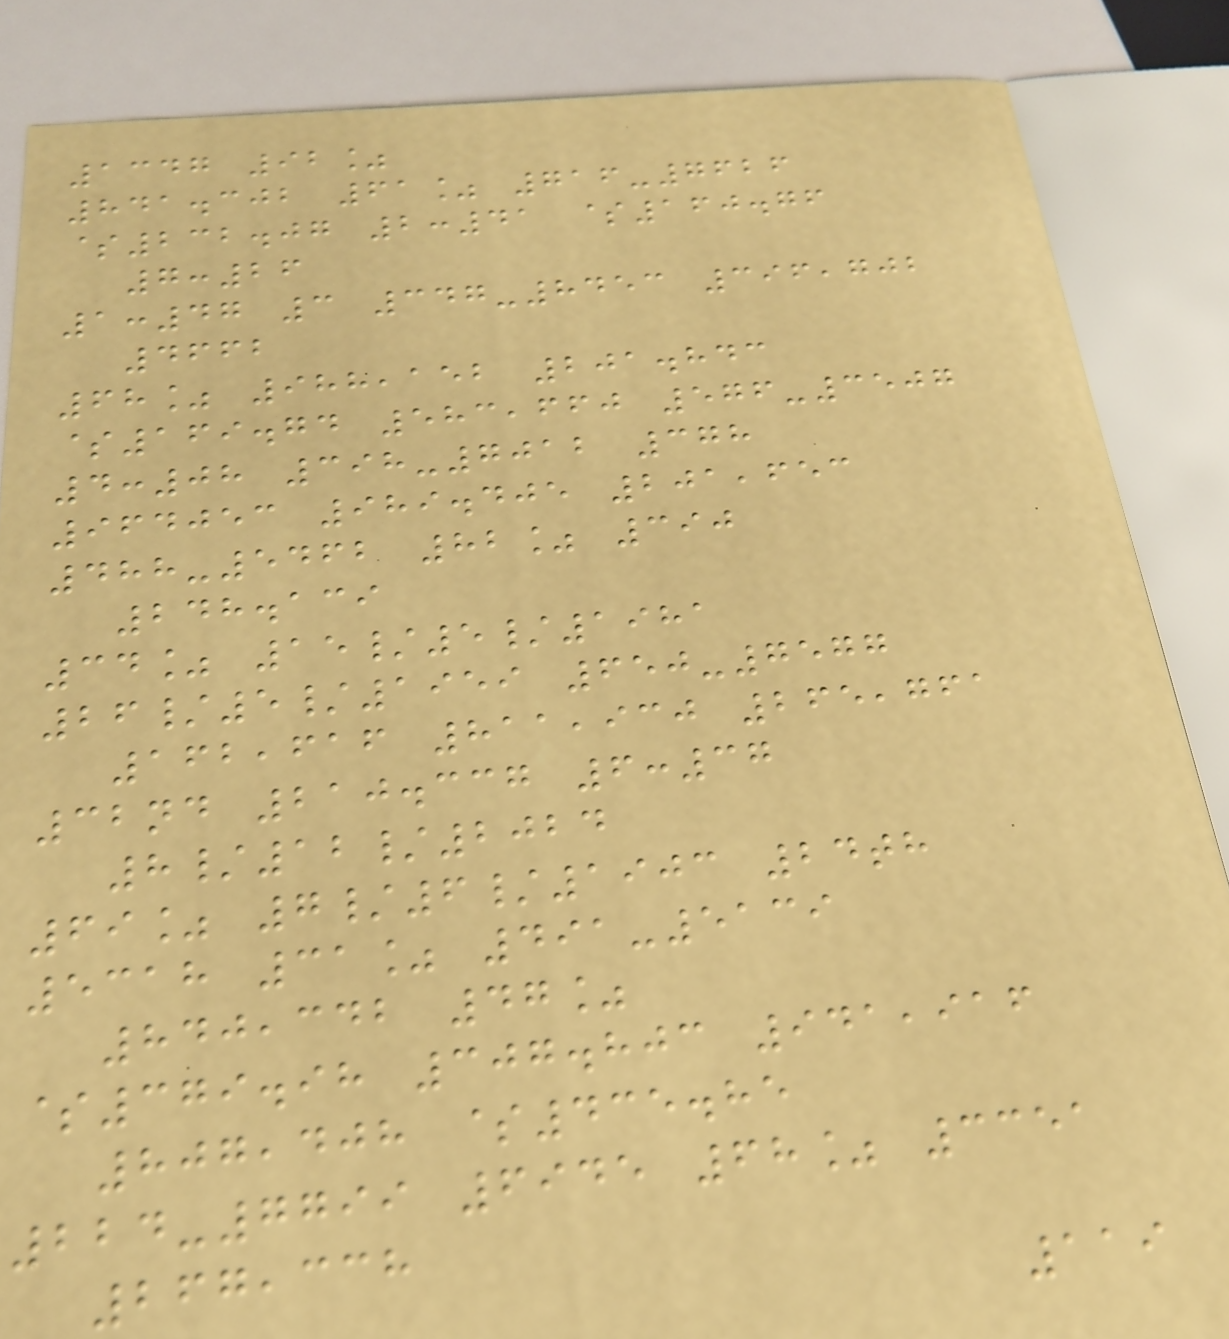1347 92%
841.302 61% 716-7626
$232.07 2:41 $160.76
7:26
1:47 3 347-8453 396,702
4662
68% 988,152 201.843
$169.74 583,660 576-3507
4:08 398-7012 378
964053 989.405 201,653
488-5462 82% 390
248.139
34% 15/5/1981
26/5/1959 650-7577
162,616 811,930 265,761
32nd 210.337 6:37
8/12/2024
69% 7/6/1903 24th
5318 31% 491-5139
840,342 47%
$379.98 307.803 941,916
807,408 $435.85
224-7799 6945 68% 3351
267,338
119
